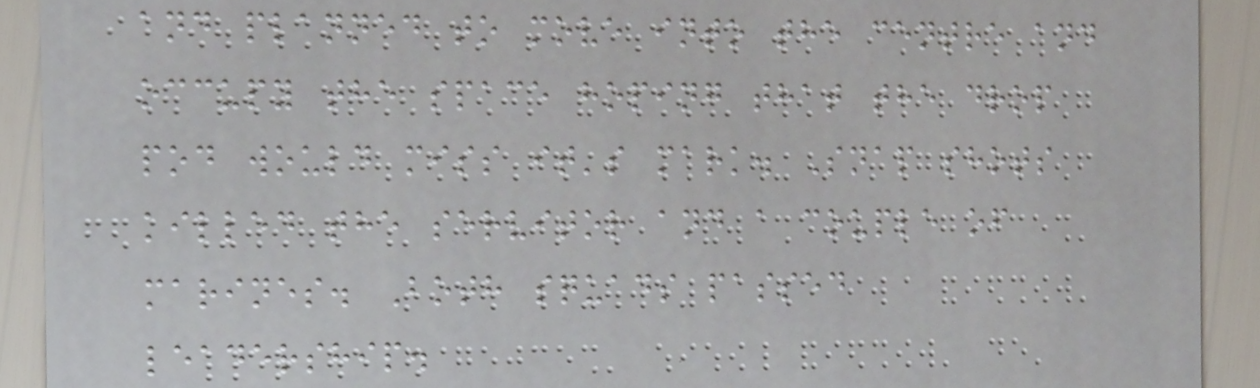and planned to move into the centre and
occupy the space hoping that the drop
pod would miss it's mark. Snap shots
killed the servitor and a couple of
marines. Both squads passed
leadership.
